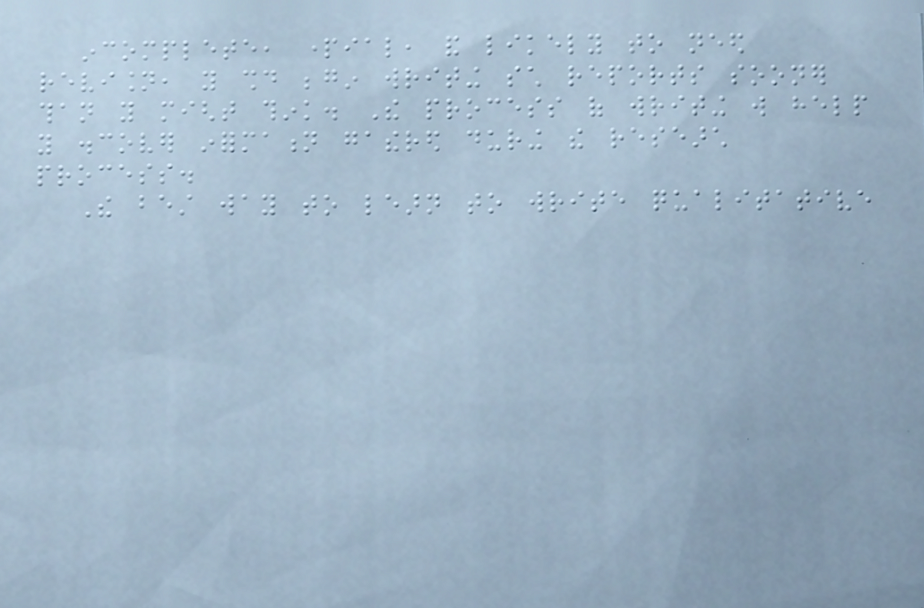incomplete, partial, and likely to need
revision, you should begin writing such reports sooner
than you might think. The process of writing will help
you discover information gathered during the research
process.
The best way to learn to write qualitative
